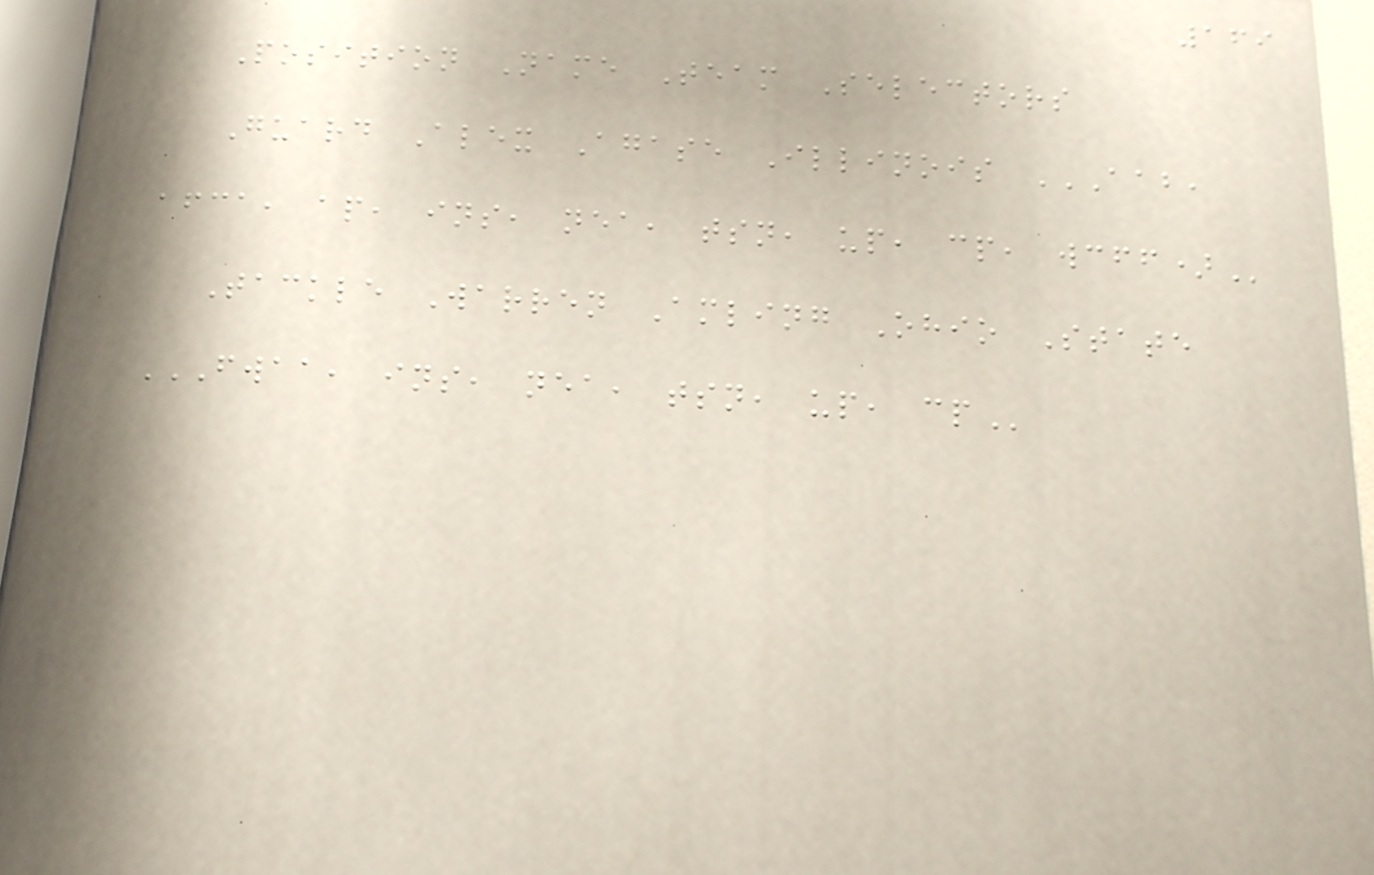169
Position Name Team Selectors
Guard Alex Agase Illinois AAB,
AFCA, AP, INS, NEA, TSN, UP, CP, WCFF)
Tackle Warren Amling Ohio State
FWAA, INS, NEA, TSN, UP, CP
